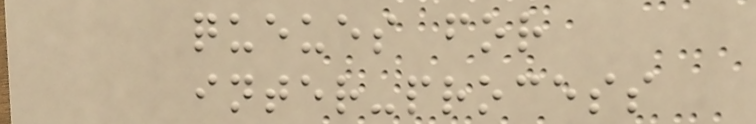queues for
inter-process
